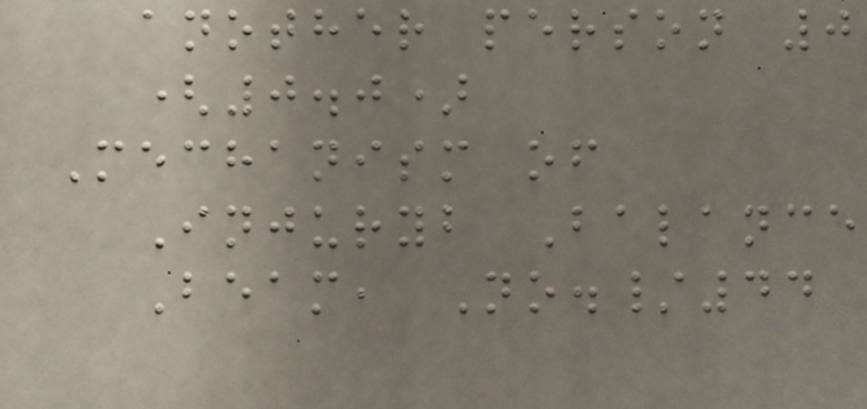another person 0
(0.0)
Mechanism of
Injuryb Balance
Beam, No./44
